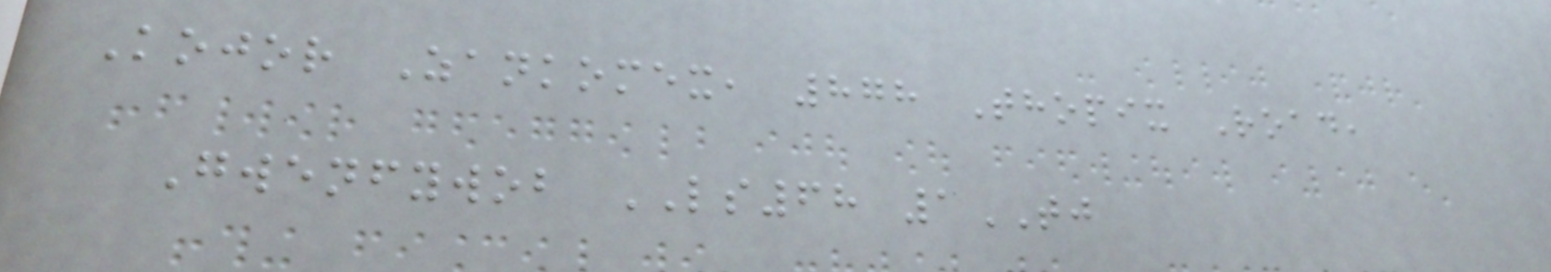Kojor Zankomex, 878 Thopix Road,
Gwenfywob LS68 1TJ
